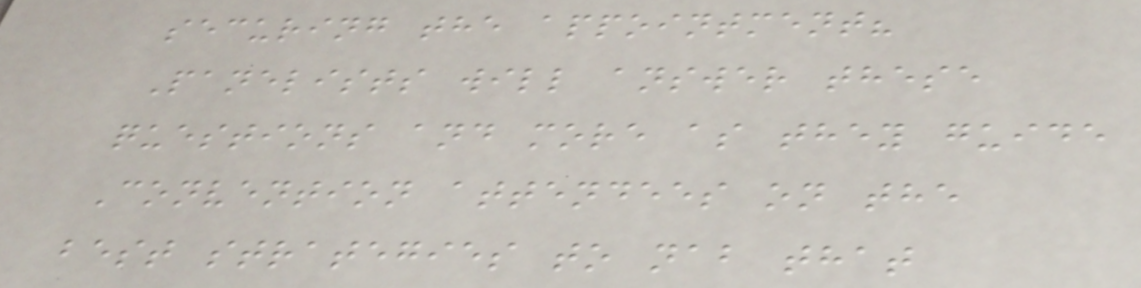securing the appointment?
Panelists will answer these
questions and more as they guide
Convention attendees on the
best strategies to nab that
